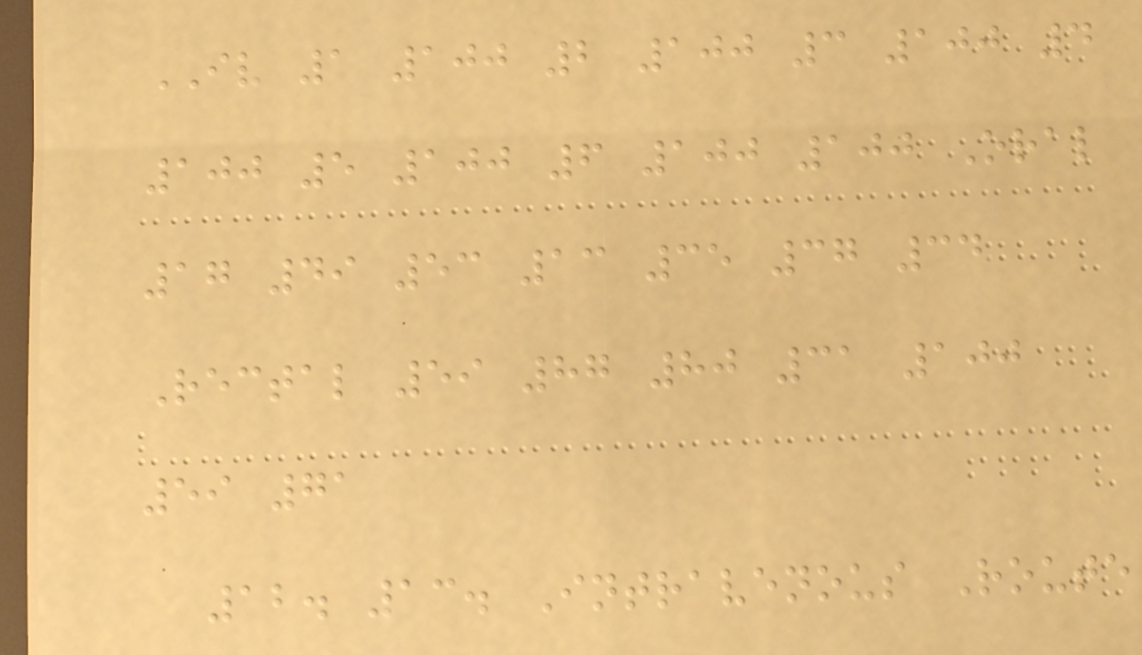IV 1 100 2 100 3 100 4
100 5 100 6 100 100 Oral
17 49 53 13 35 37 34
Rectal 59 87 80 31 100
59 71
12. 13. Intravenous Route
